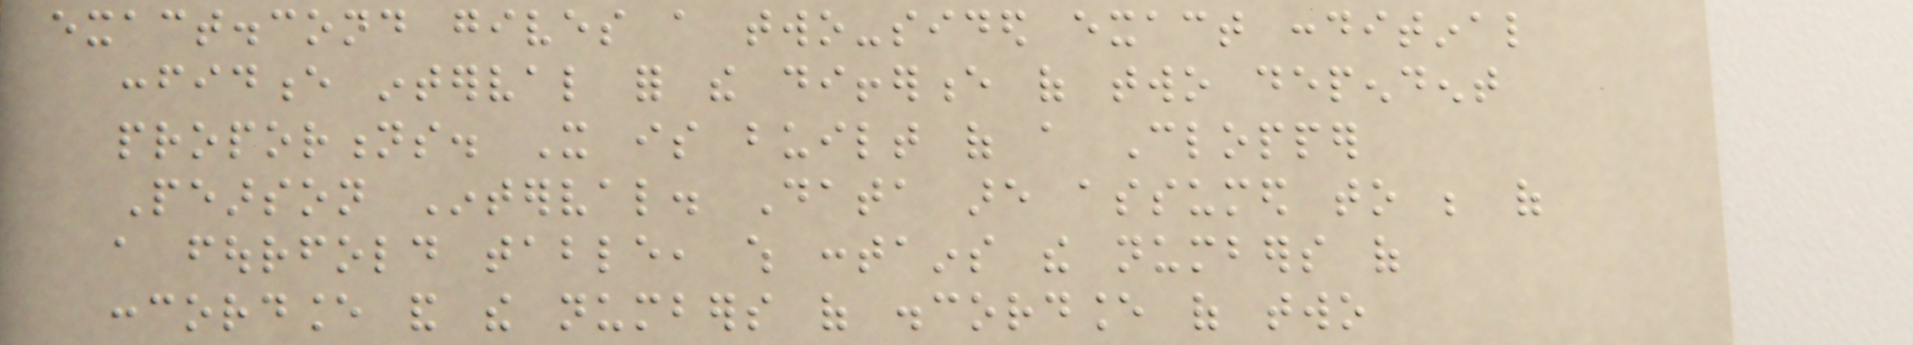exact.cond gives a two-sided exact conditinal
confidence interval for the difference of two dependent
proportions. It is built of a Clopper
Pearson Interval. Data are assumed to be of
a fourfold table, which contains the numbers of
concordance and the numbers of discordance of two
